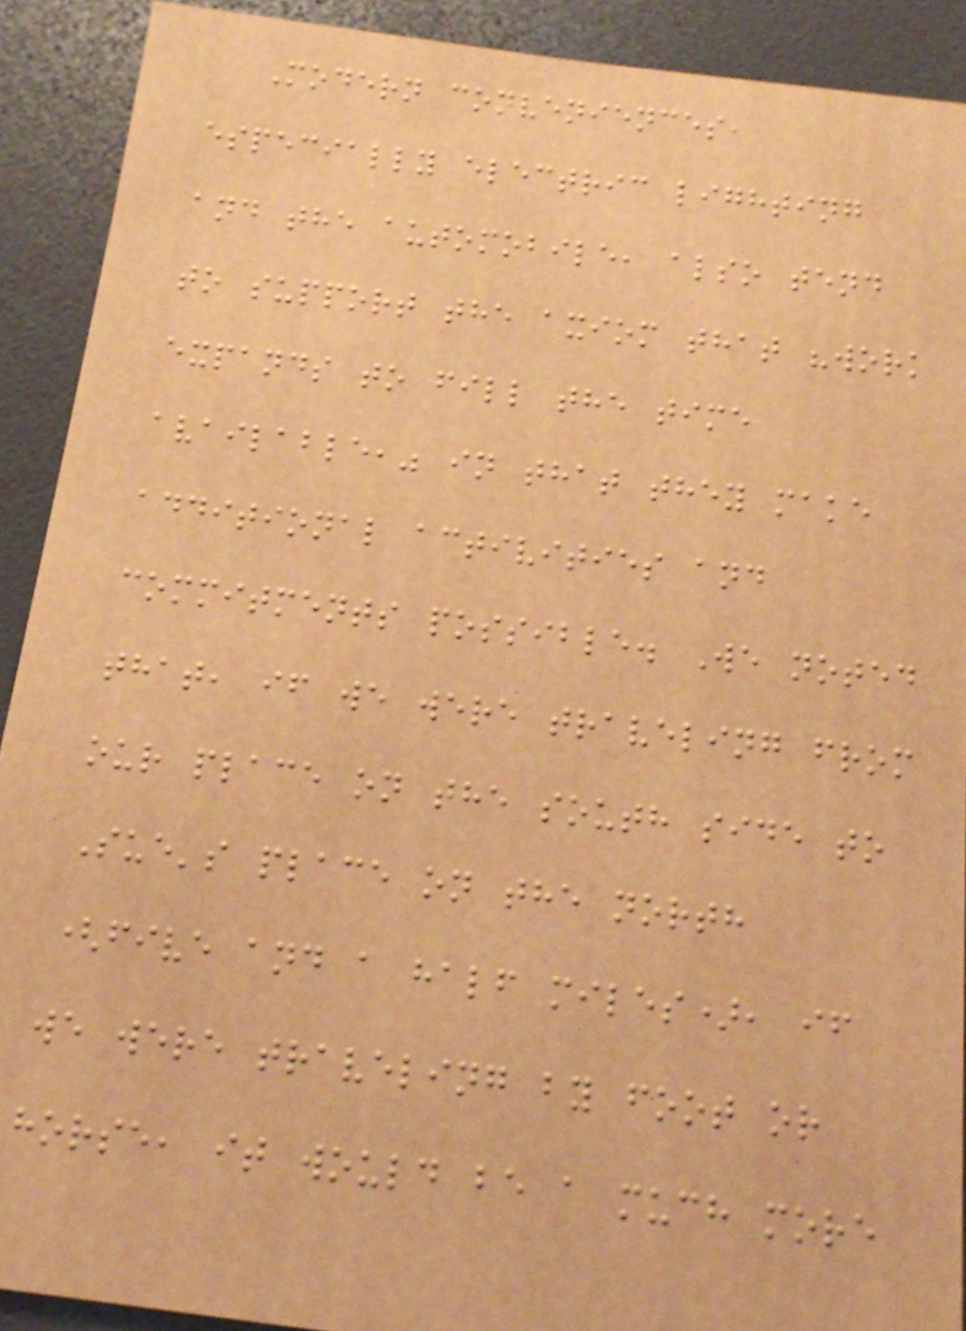Modern conveniences,
especially electric lighting
and the automobile, also tend
to support the axiom that "work
expands to fill the time
available," in that they make
additional activities and
commitments possible. We noted
that, if we were traveling from
our place on the south side to
Sue's place on the north
(five and a half miles), if
we were traveling by foot or
horse, it would be a much more
